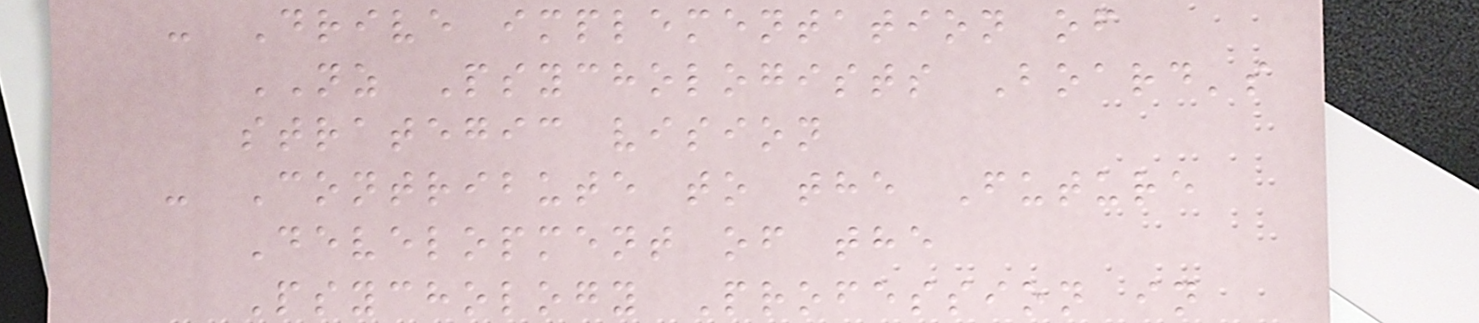- Drive implementation of
NZ Psychologists Board's
strategic vision
- Contribute to the Future
Development of the
Psychology Profession in
